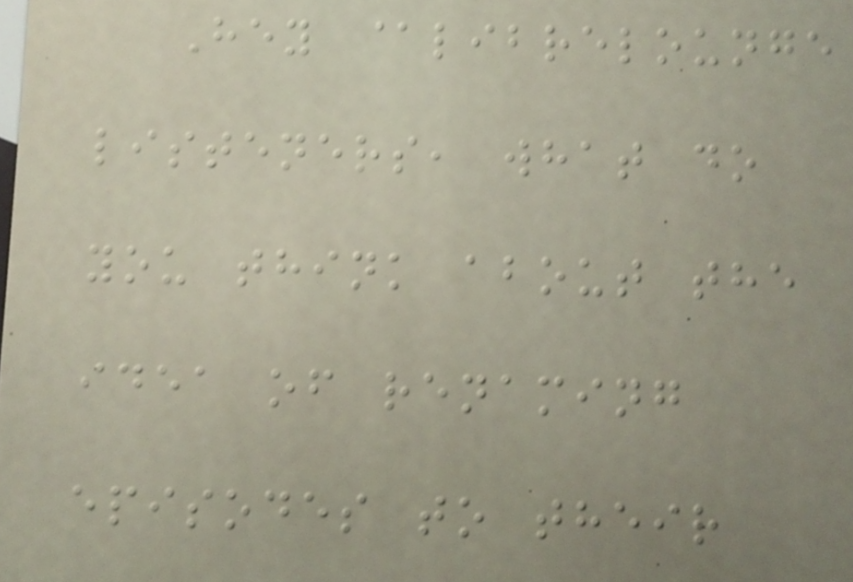Hey @librelounge
listeners, what do
you think about the
idea of renaming
episodes to their
